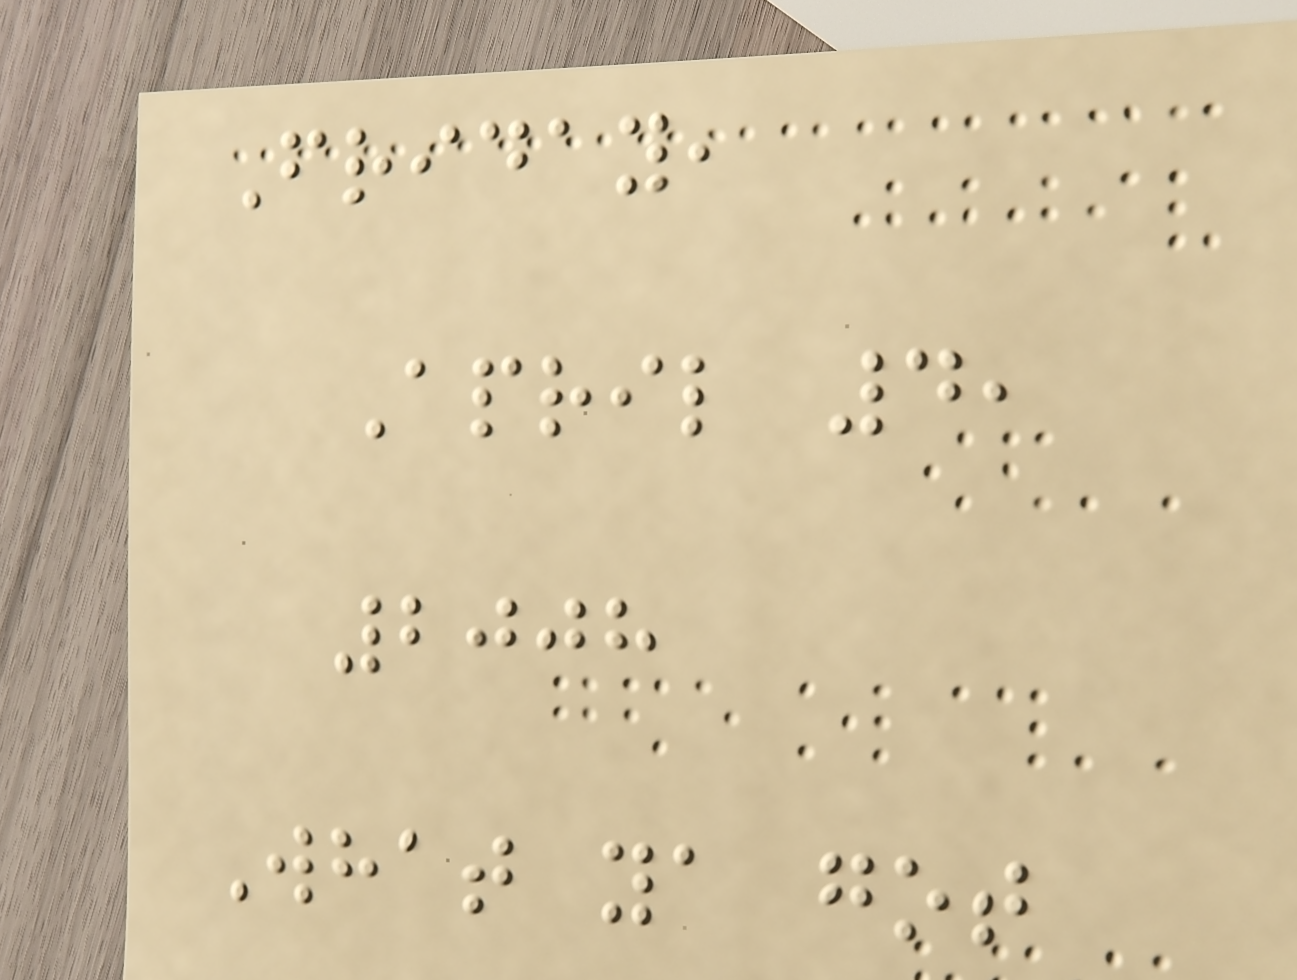Friday,
April 4,
2008
What ya got
